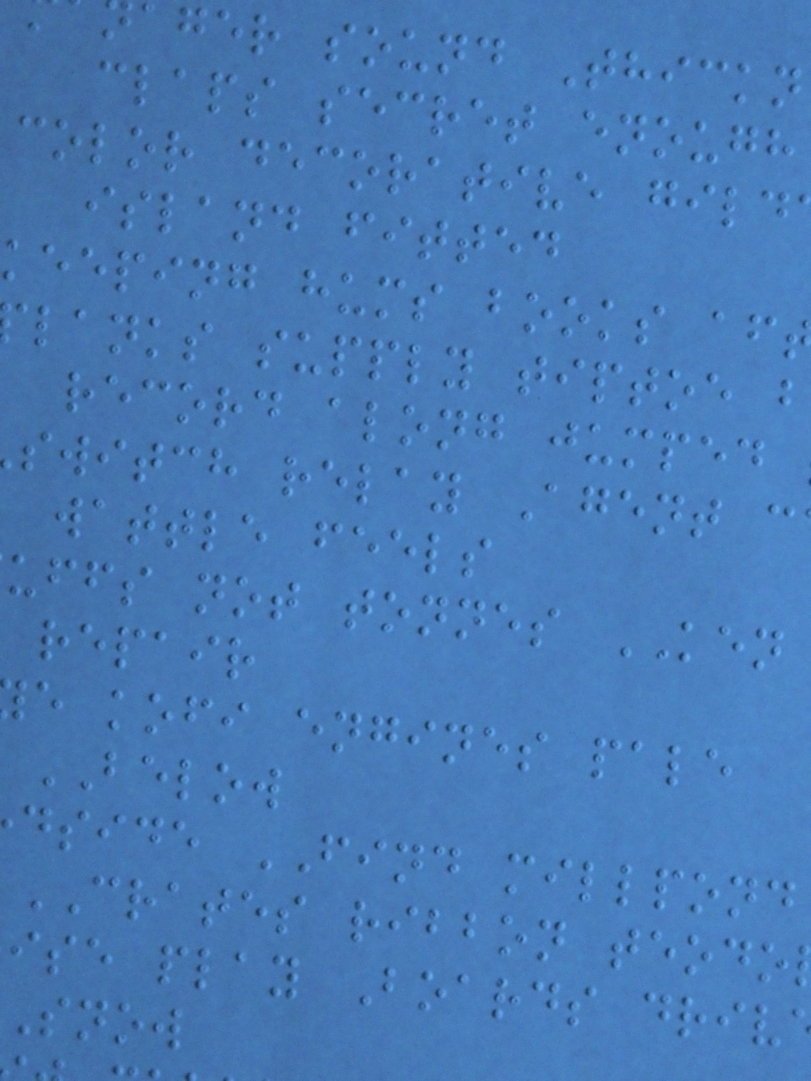ager sound Thickn
claps secret enough
color decorative gild
island fitted
keeping hums books af
lanks supply tiptoe b
record along jumped
switch relay Agent c
wattle feels
uffs not tonnes KEN
repair
e kofi engines pale
BELOW
dside FIND millpond
CRATES ribbon teodo
ise play Boards driv
Snow
